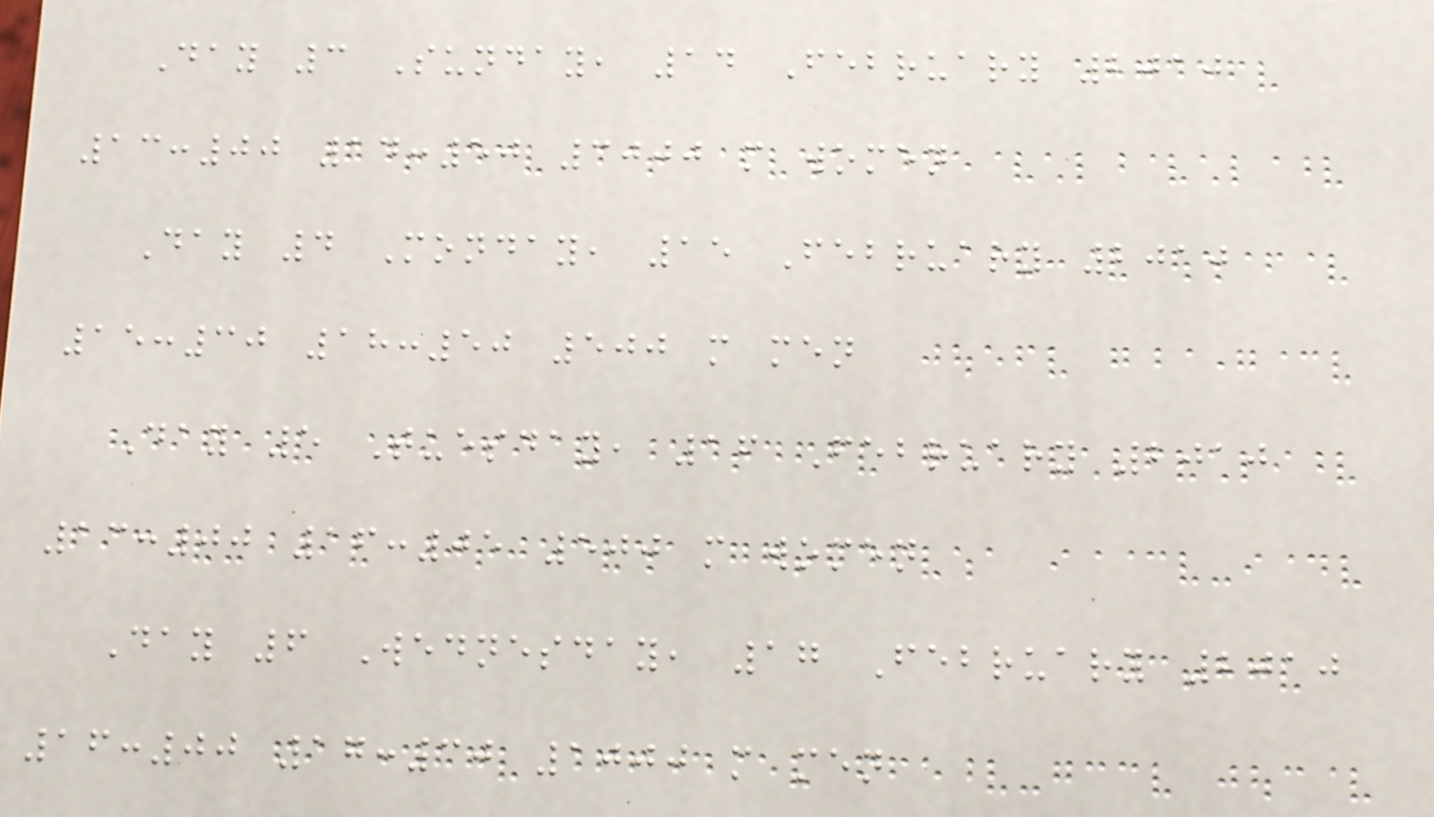Day 3 Sunday, 14 February 2010
13:00 14:50 3000 m women
Day 4 Monday, 15 February 2010
15:30 18:50 500 m men
Day 5 Tuesday, 16 February 2010
13:00 16:05 500 m women
Day 6 Wednesday, 17 February 2010
16:00 17:30 1000 m men
